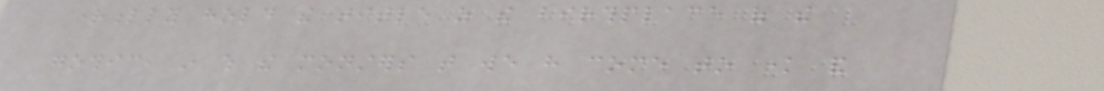rightfully hold the title as the birthplace of the
gothic, in which the monsters that we have come to know and
